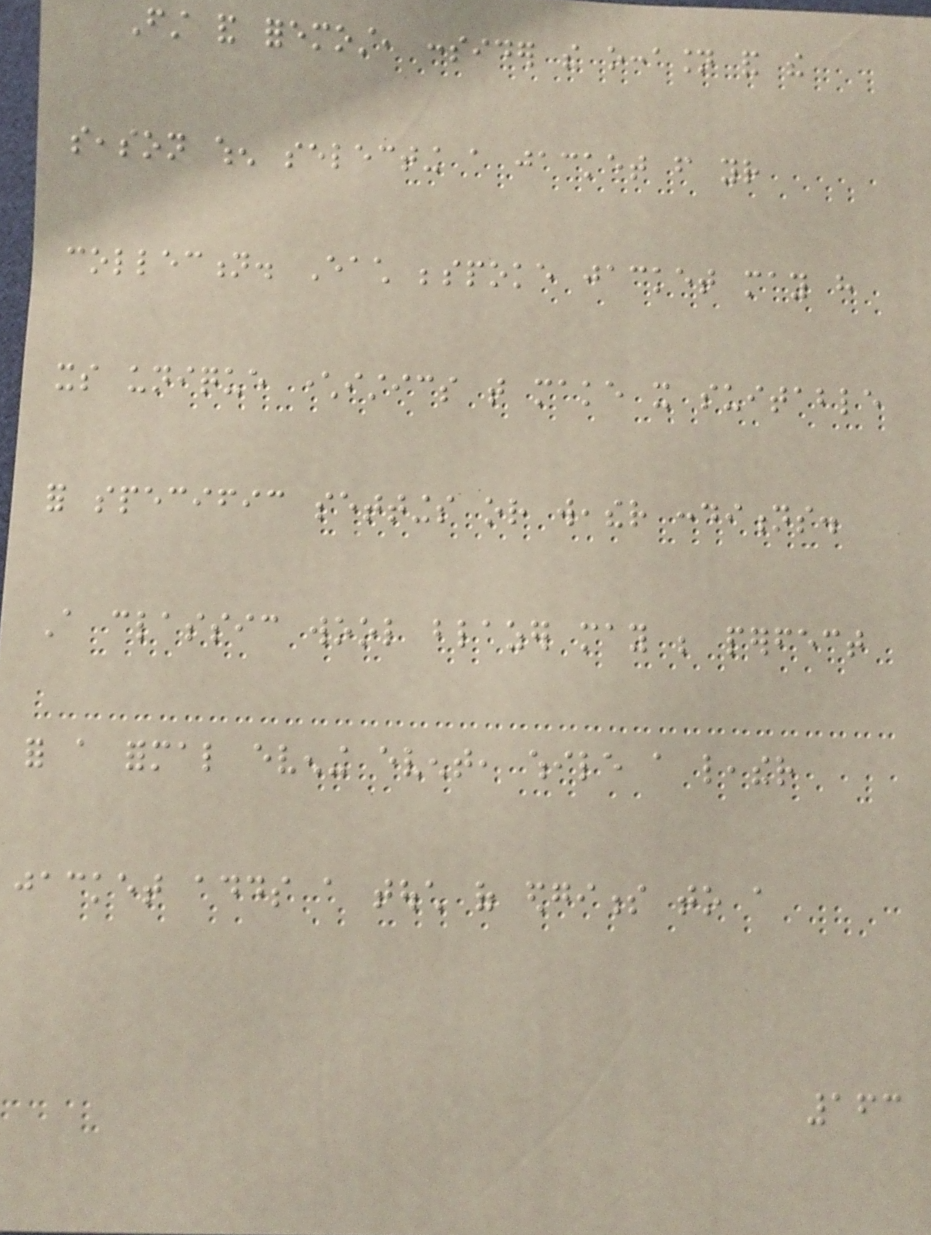First and foremost, consider the occasion and the
season when selecting a jacket from your
collection. Each bespoke jacket may have
its unique characteristics that make it suitable
for specific settings or weather conditions.
A classic wool blazer may be perfect
for a formal evening event, while a leather
jacket adds a touch of edginess to a
163
